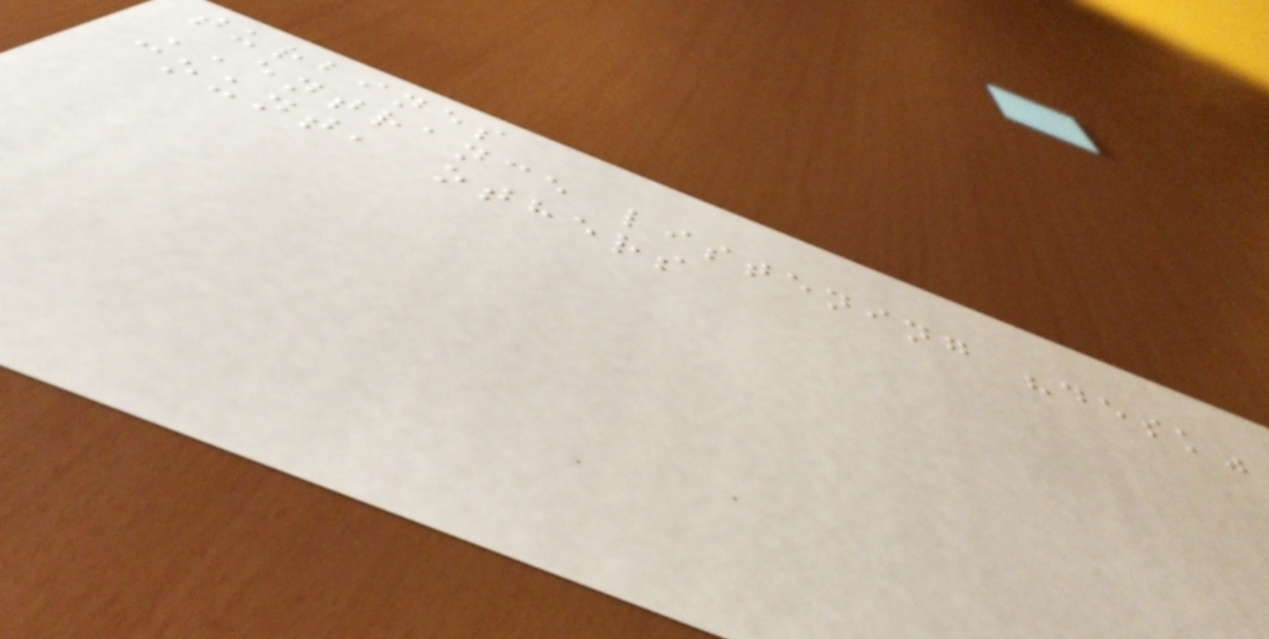turbines
ENTRANCE listening "desk"
count, others
